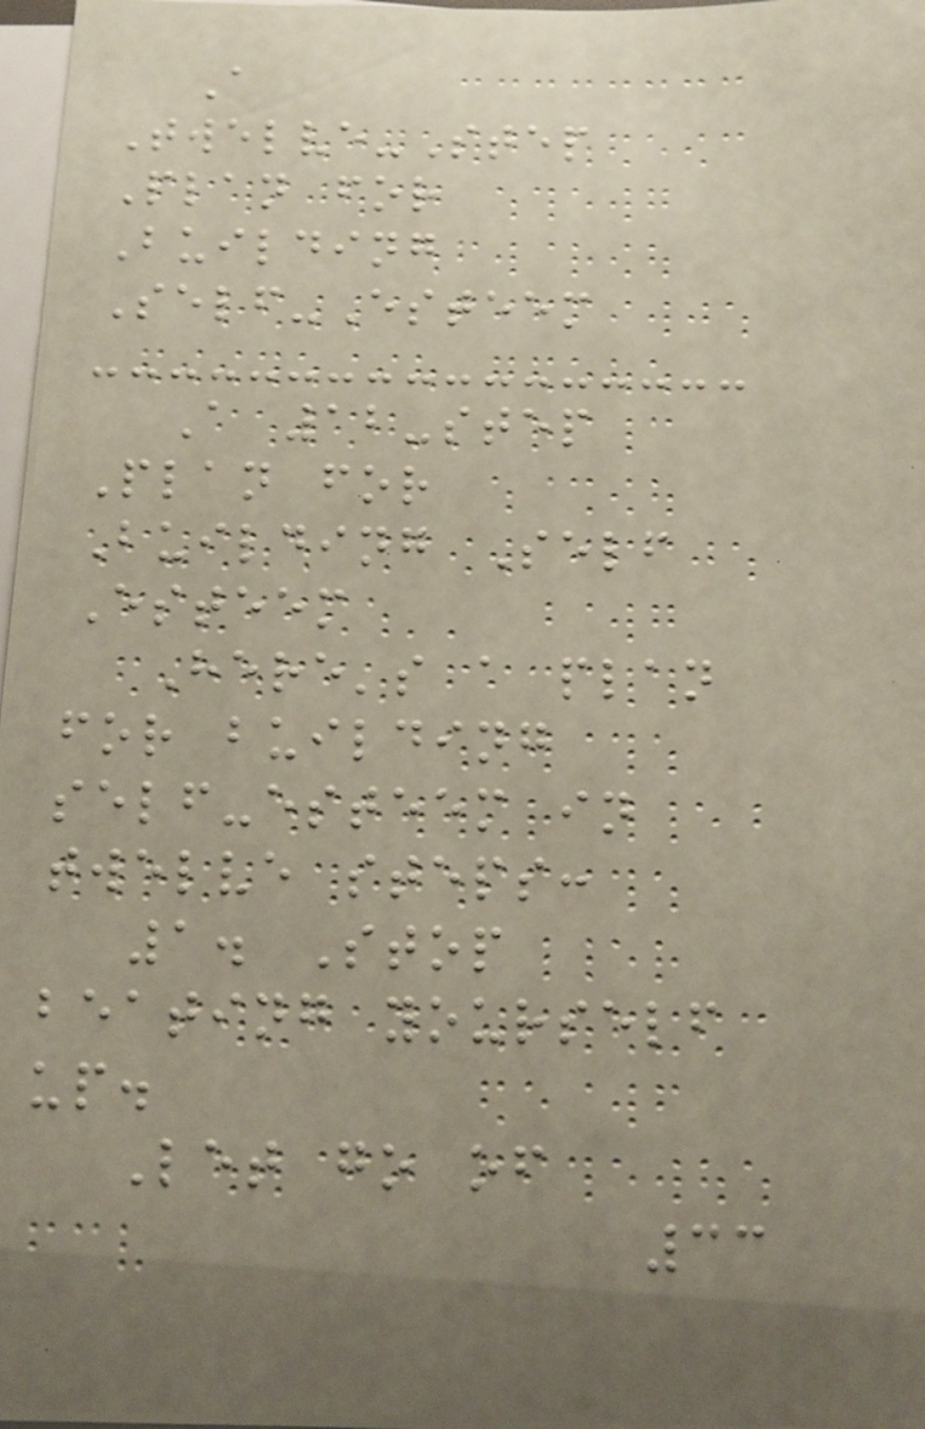A
Twelve-Step
Plan for
Building
Self-Esteem
A 12-step
Plan for
Building Self
Esteem
Here's a plan
for building
self-esteem in
twelve steps:
1. Stop
beating yourself
up.
Let go of
33
